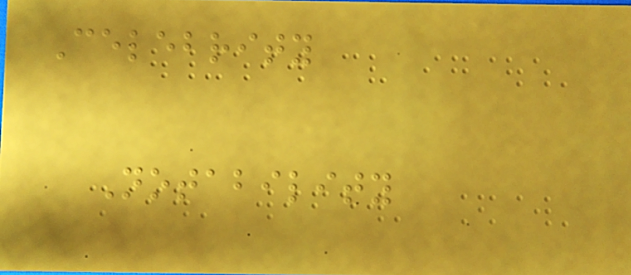Celebrity
Notability
